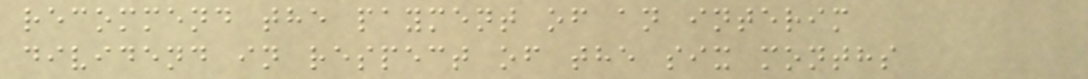recommend the payment of an interim
dividend in respect of the six months
